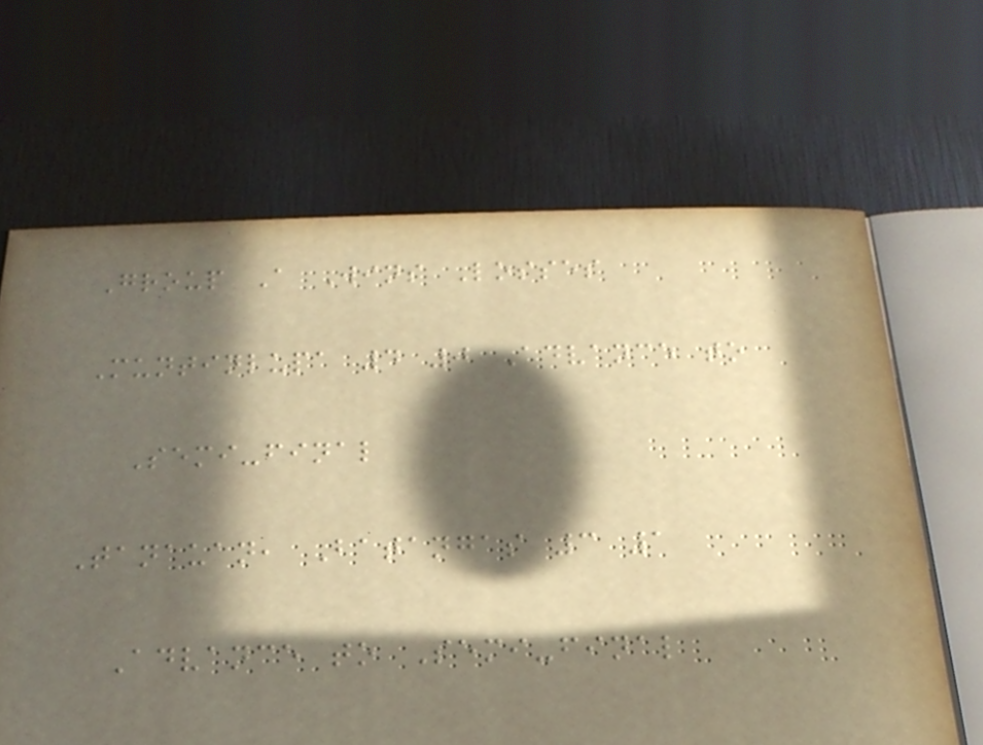Group A Wins Losses
Muntinlupa 4 0 Advance to
Semi-final
Tanauan, Batangas 3 1
Advance to Semi-final
